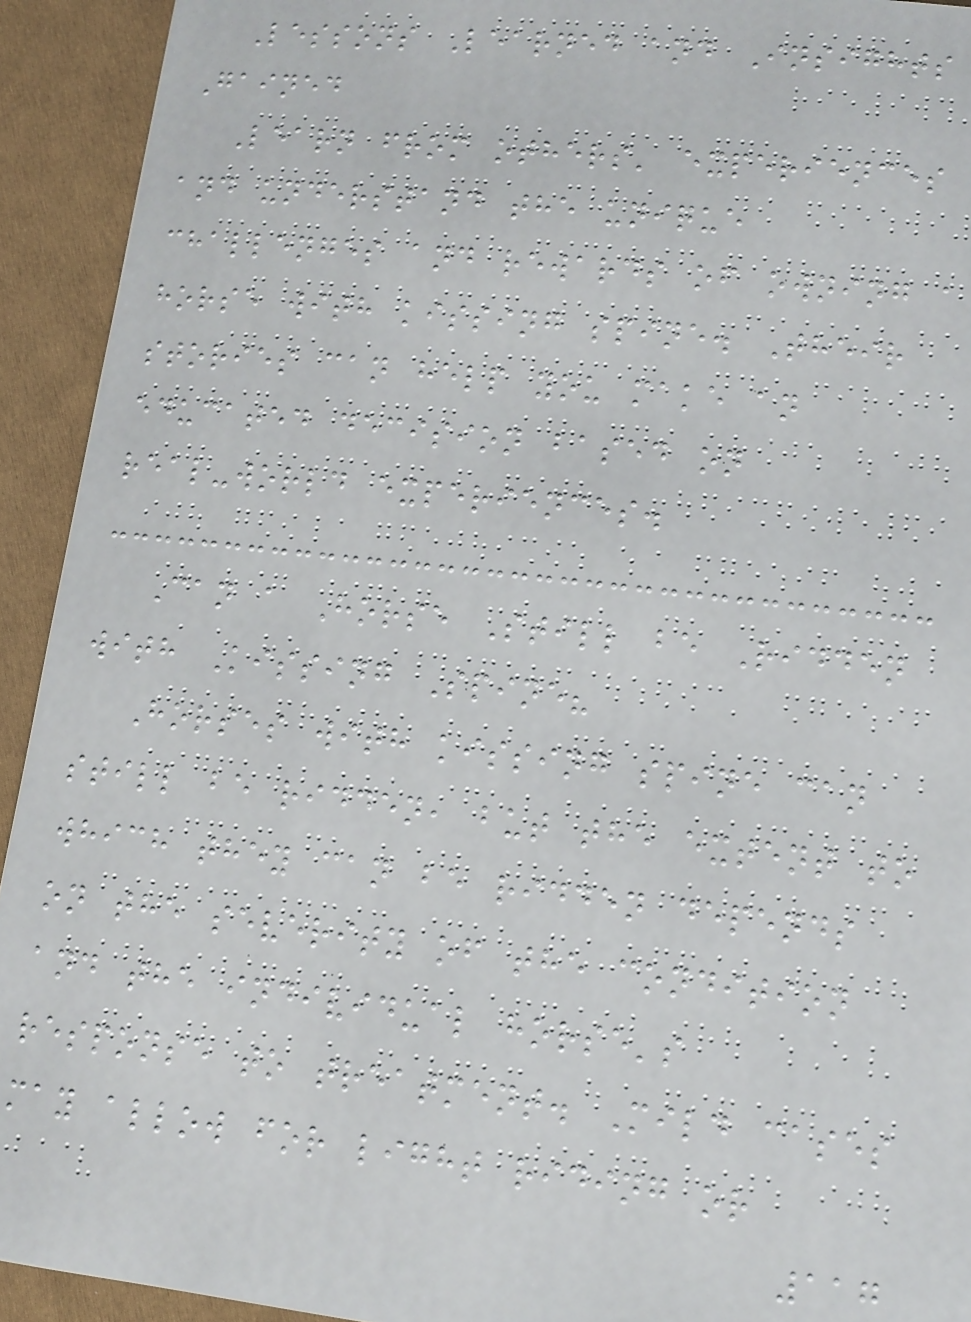Lessons Learned and Insights
Gained
Learn from others' experiences
and understand the unique
challenges and rewards of owning a
horse with kissing spine. Their
stories can help you make an
educated decision based on
real-world experiences.
Can a Horse Still be Ridden
with Kissing Spine?
Horses with kissing spine can
still be ridden, but the extent to
which they can be ridden depends
on the severity of the condition
and the individual horse's
response to treatment. Mild cases
may allow for light riding or
117
